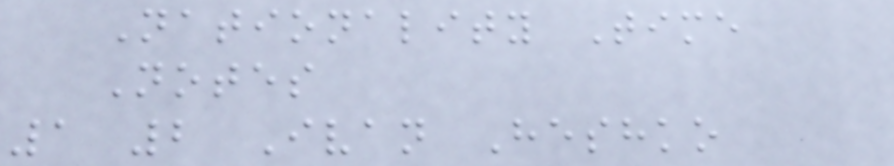Nationality Time
Notes
1 2 Ivan Heshko
